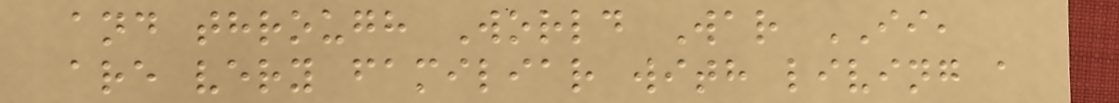and through World War II,
are very familiar with living a
